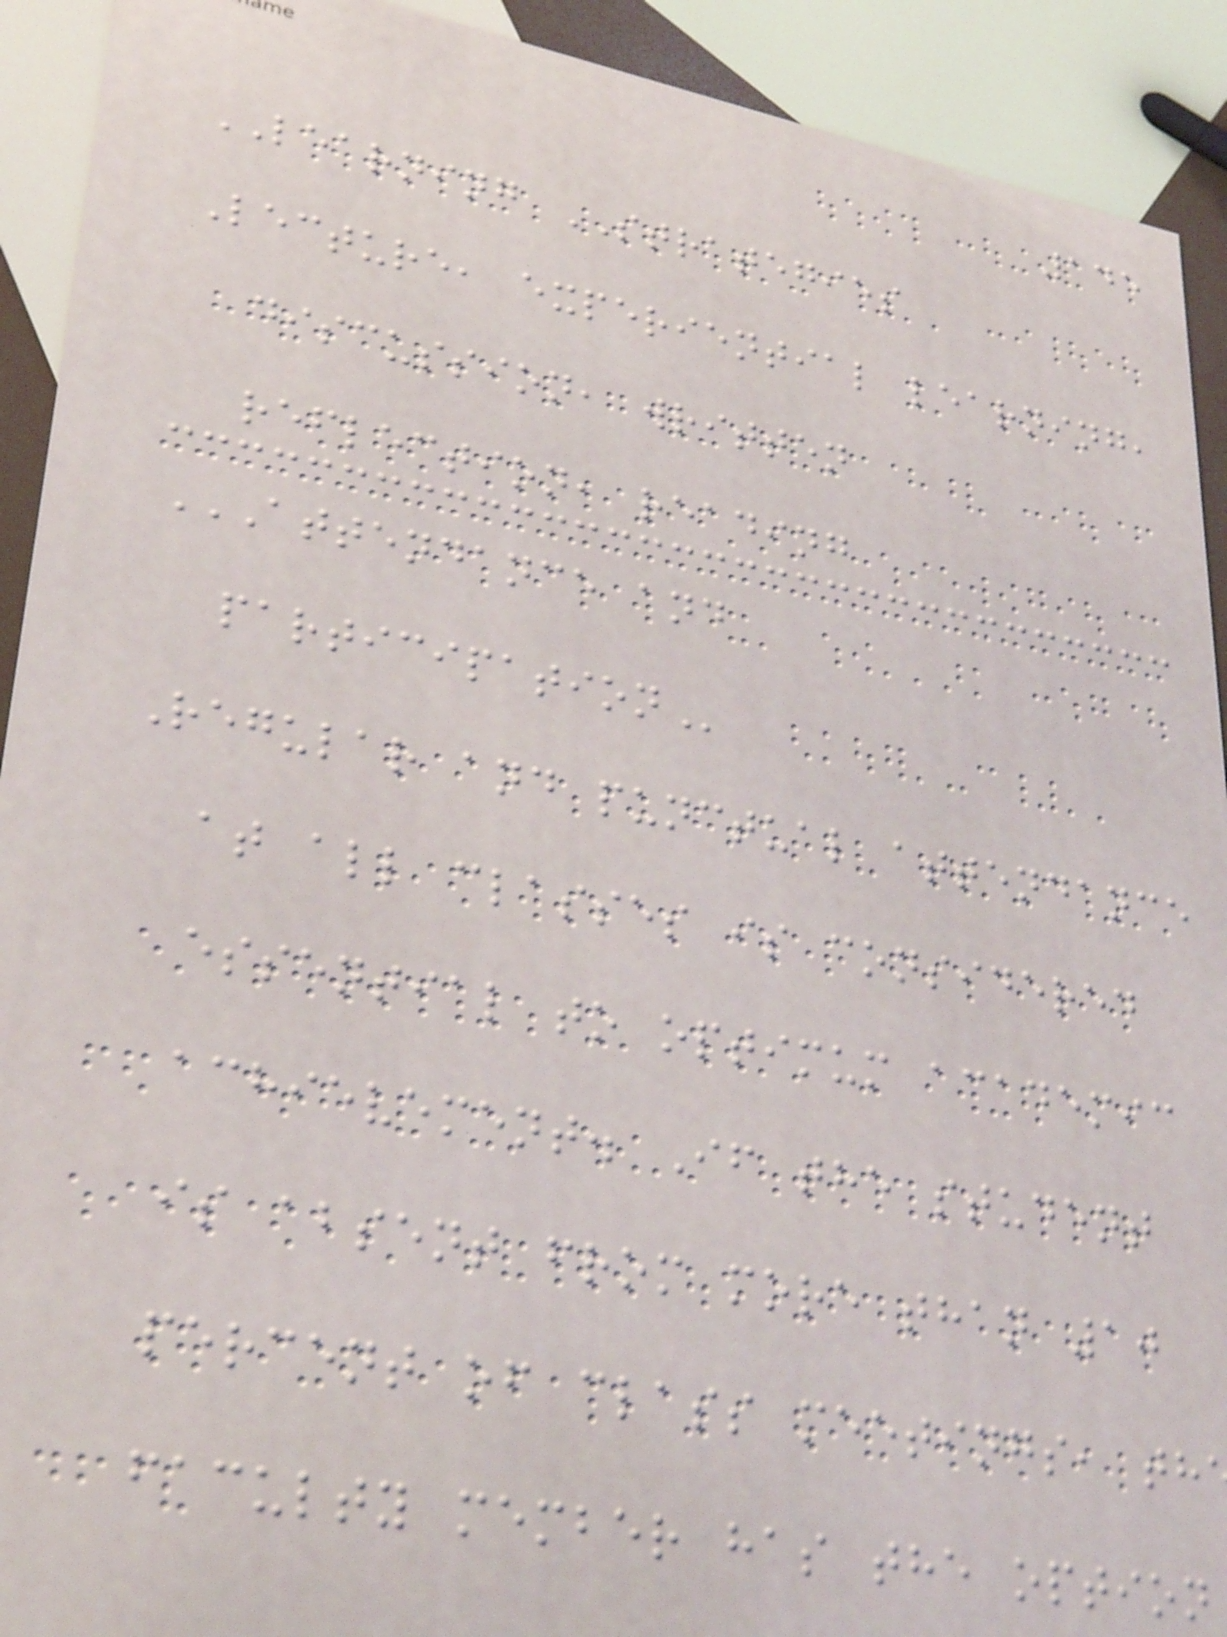145
LEARNING STRATEGIES
Lecture, experiential learning,
discussion, written
reflection, reading
ATTENDANCE AND
Regular and punctual attendance
at all classes is considered
essential to optimum academic
achievement. If the student
is absent from more than 10
percent of class meetings, th
faculty member has the option
